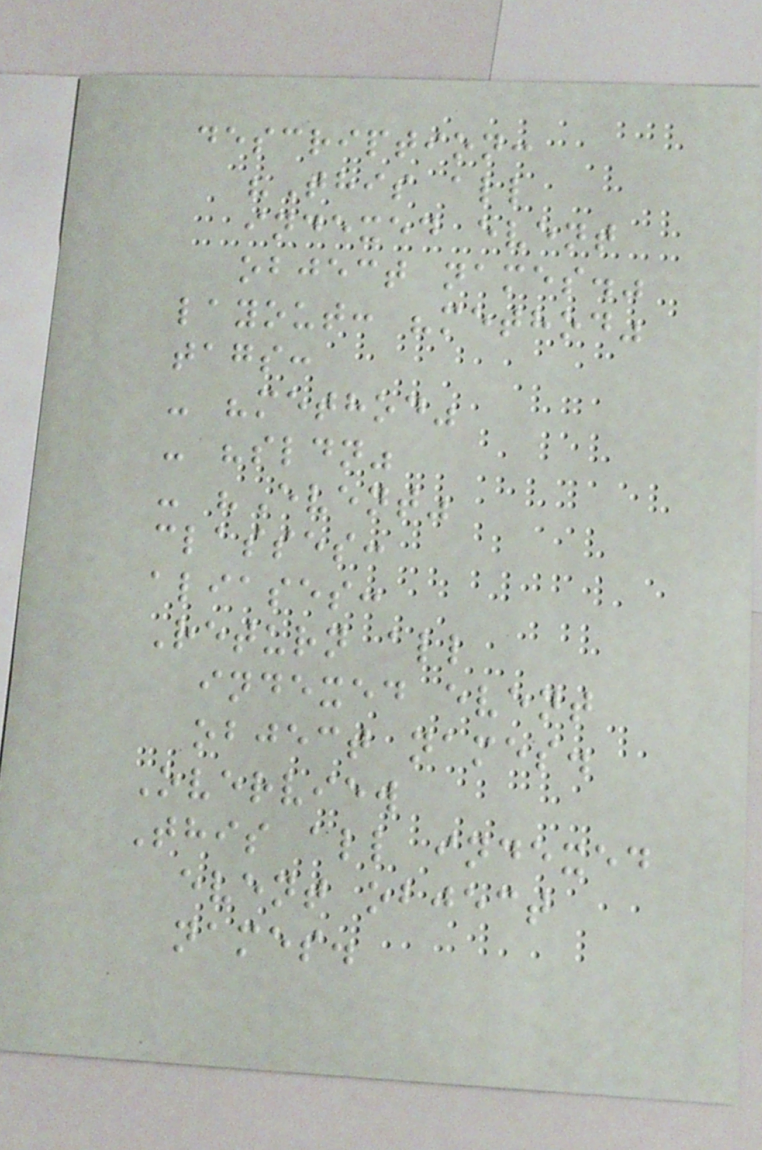description:
"This all
indexed event
object names."
layout: "method"
tags:
- "method"
- "sldn"
- "Event"
classes:
aliases:
Return all
indexed event
object names.
Overview
This all indexed
event object
names.
